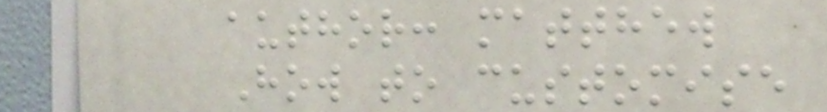author: matthew
How to customise
